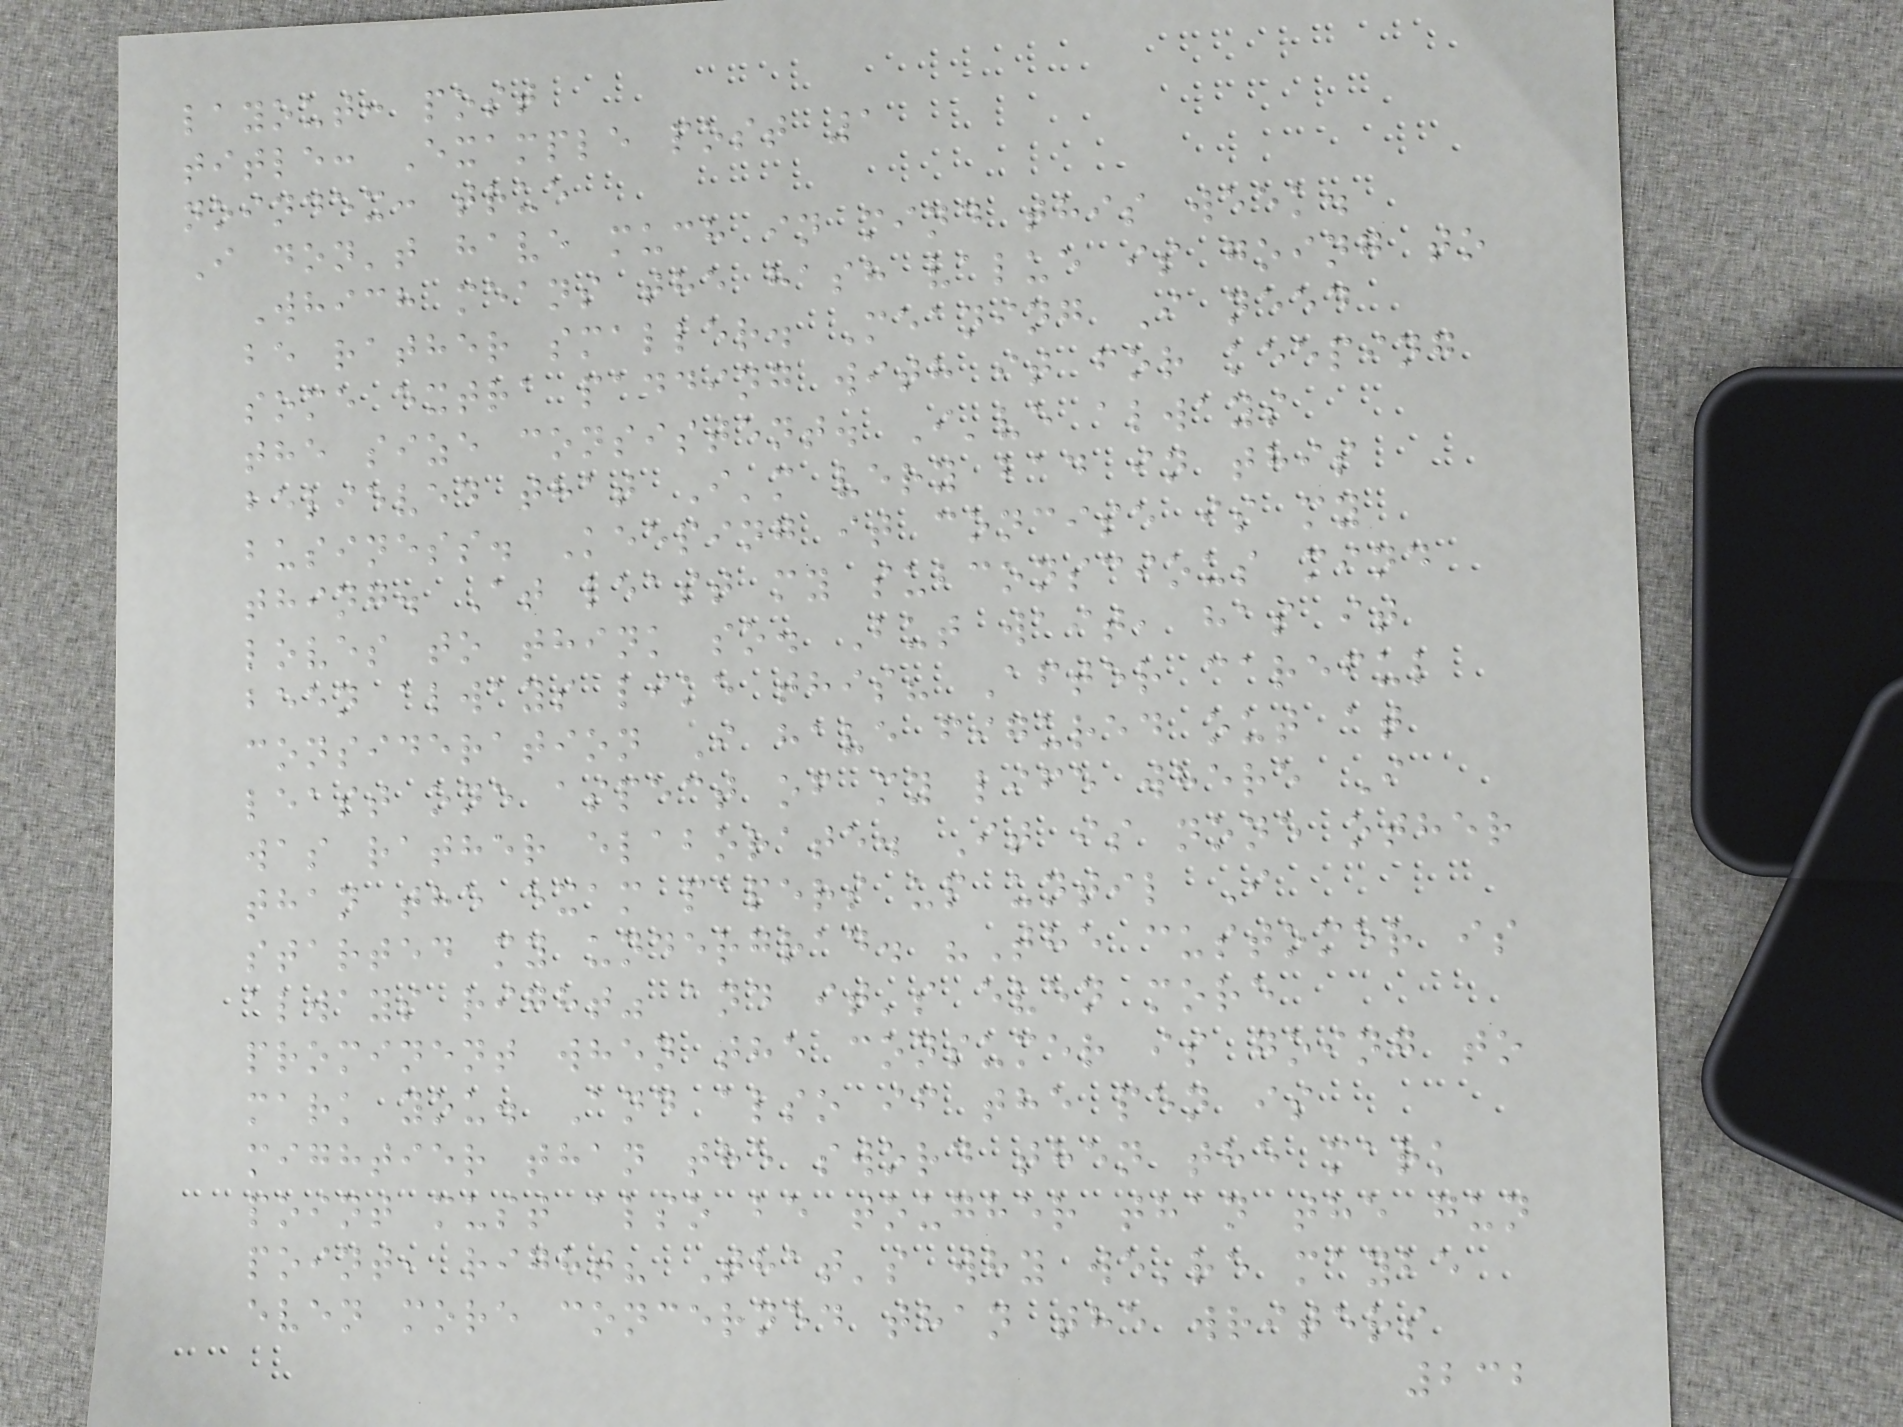layout: post
title: Example post 1
noindex: true
I don't have much in mind this week.
Which means the hash value is going to
be rather smaller. Meaning I need
some extra padding with it for keeping
the size consistent. I've always
believed that I'm very bad in this
business. Keeping it concise is my
thing. At least my subconscious mind
loves to think so. But wait, has it
been always like this? After careful
consideration I have figured out at
least one aspect of my life where I
was rather elaborate. It is none other
than the exam papers up until I
started my undergrad. "The customer is
always right" and it's even more
prominent when the consumer is going to
mark you. And also if the pen is
mightier than the sword then the mark
point must also be tougher than the gun
point, right? That's why we're maybe
even more concerned than the writers
232
